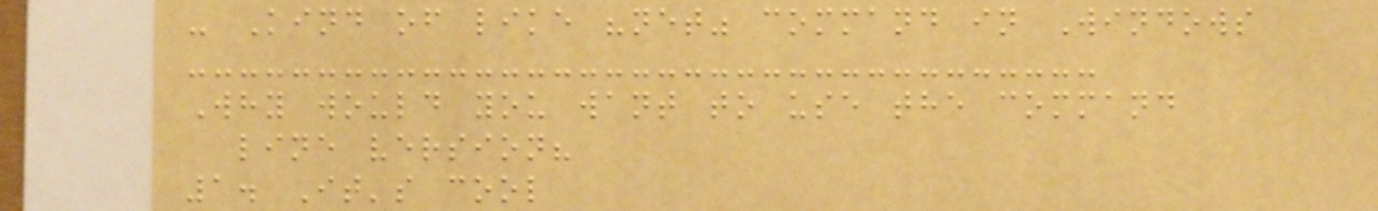- Kind of like "net" command in Windows
Why would you want to use the command
line version?
1. It's cool
